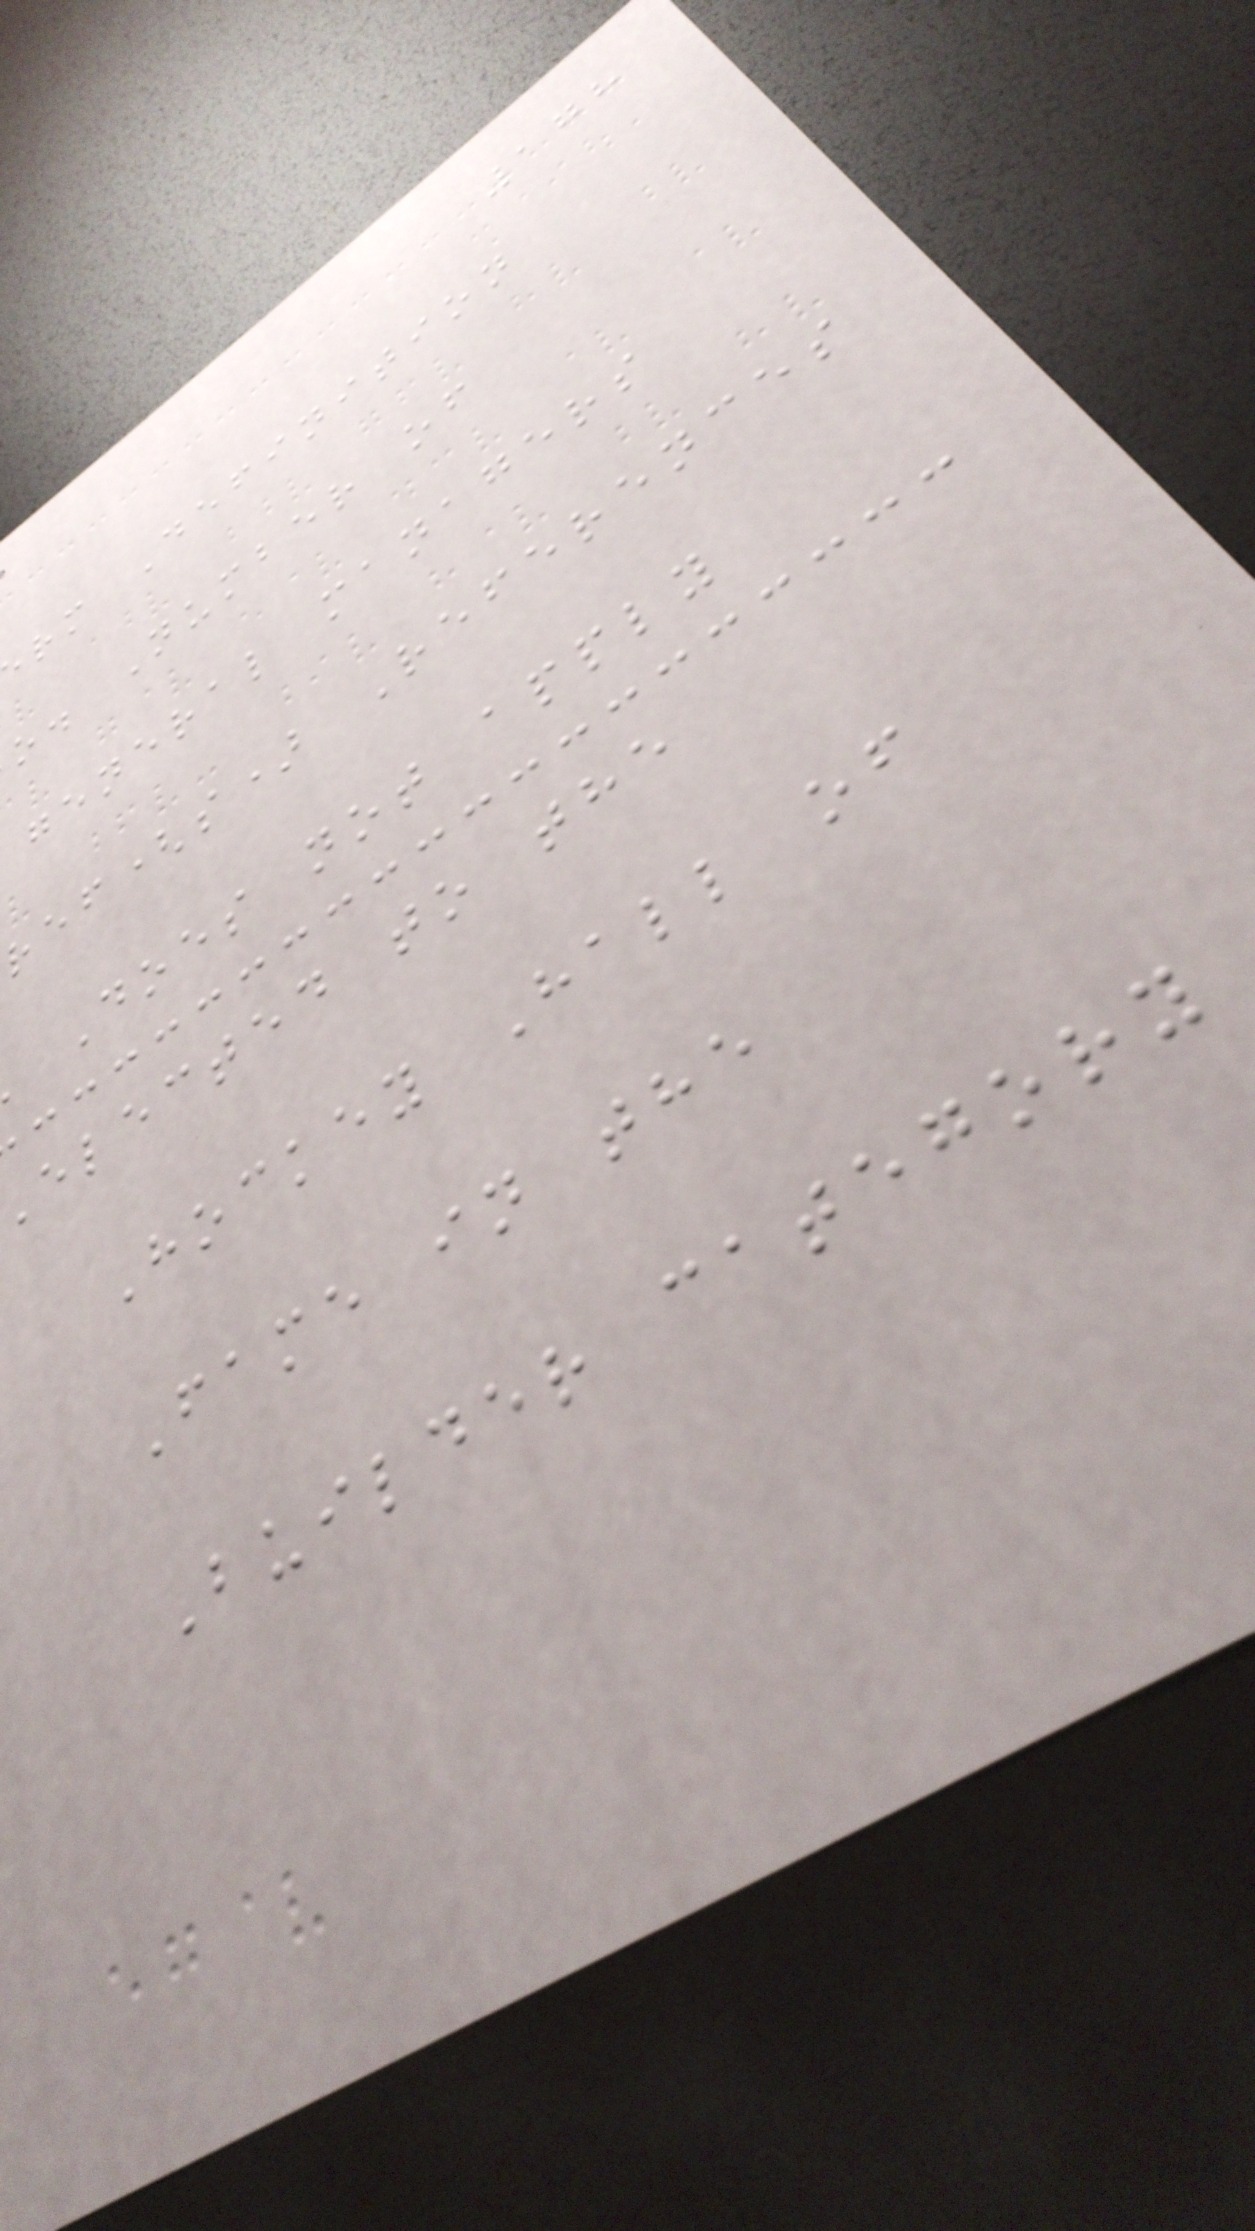178
rm Definition
o. Number of
general managers
ref(s) References
Does not apply
elected to the
Hockey Hall of
Fame in the
Builder category
